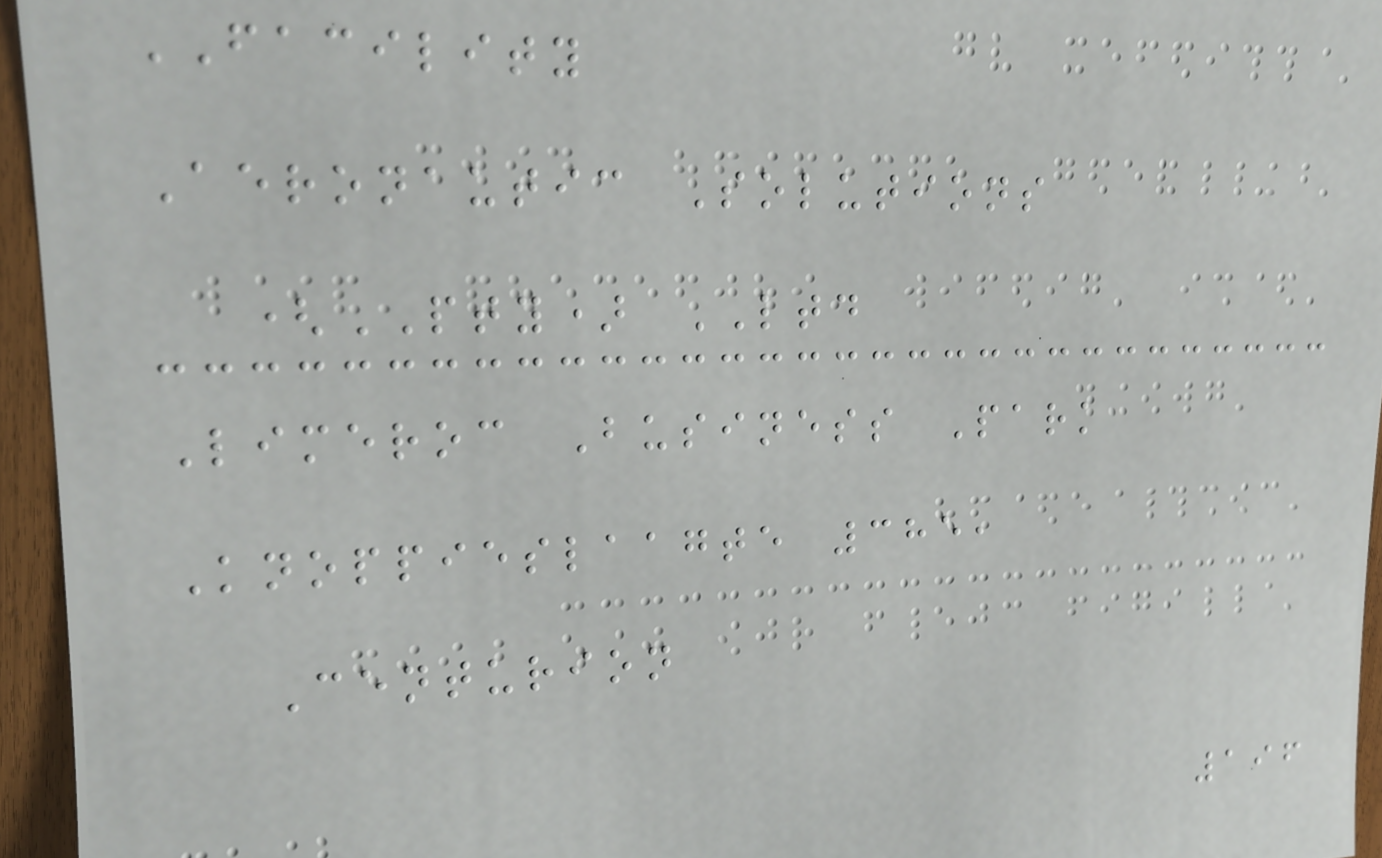FACILITY
Aeronautic Solutions
(PTY) LTD
Limeroc Business Park
Knoppieslaagte 385,
Centurion
196
